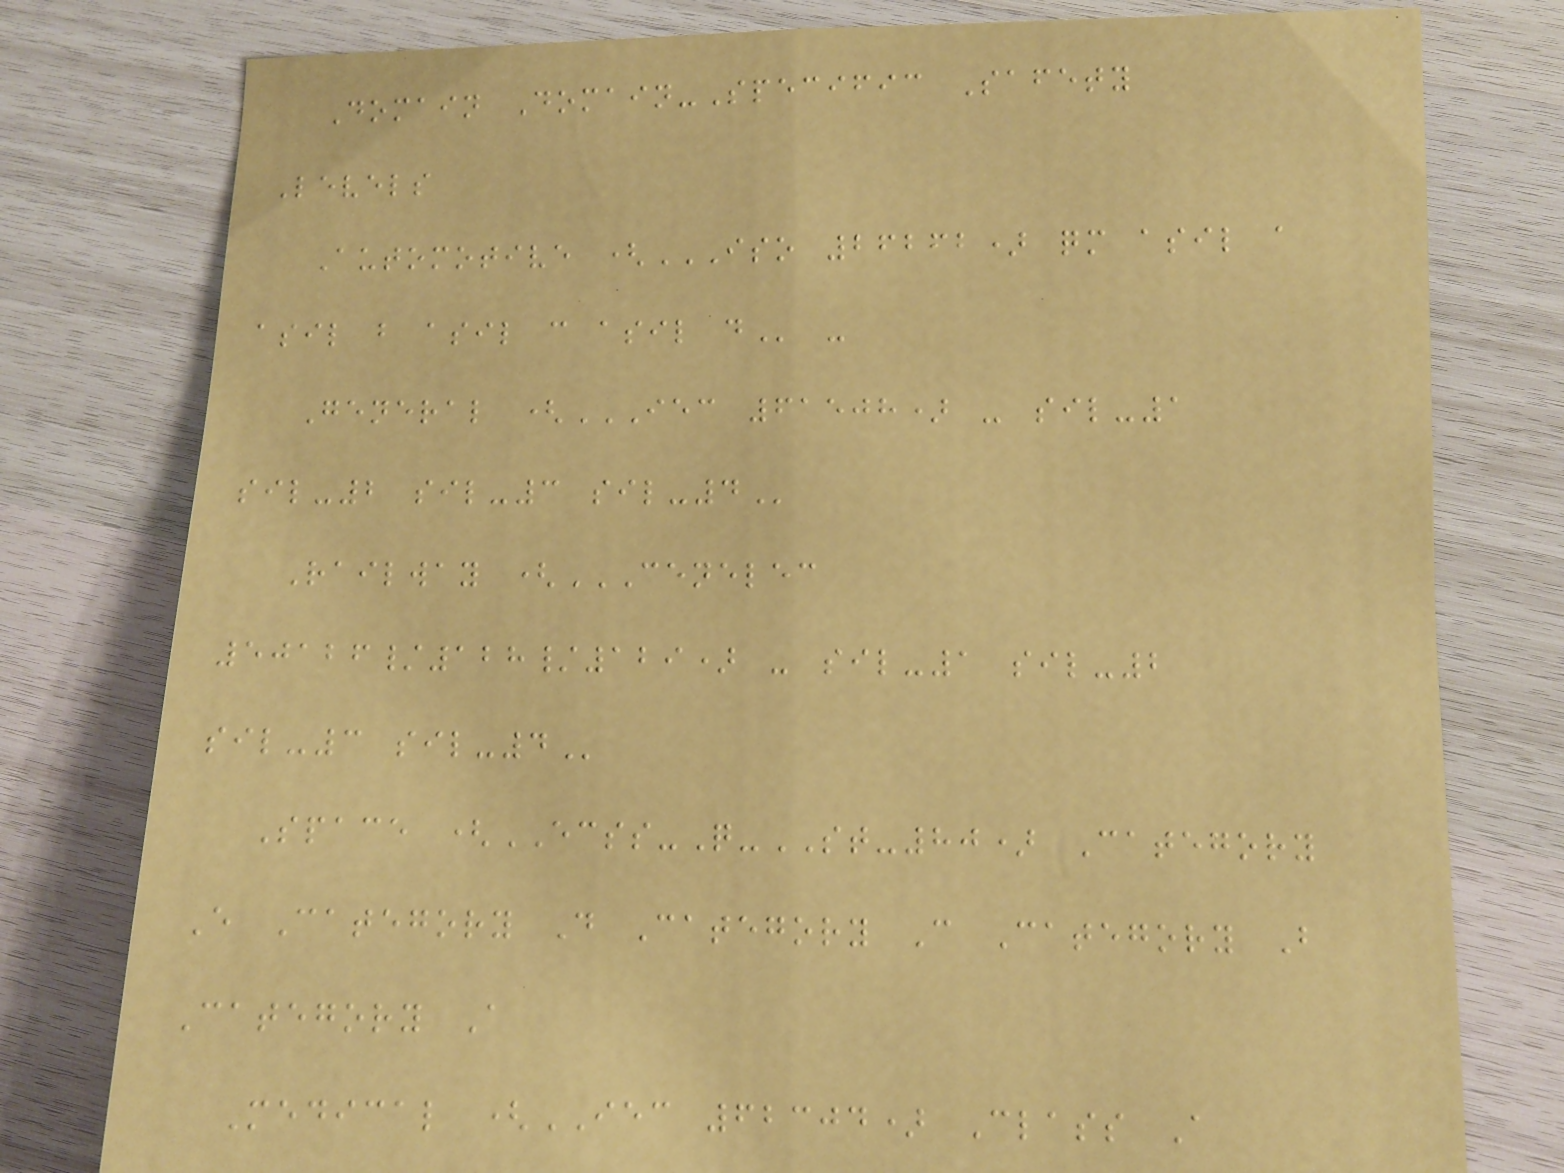Domain Domain-Specific Safety
Levels
Automotive (ISO 26262) QM ASIL A
ASIL B ASIL C ASIL D -
General (IEC 61508) - SIL-1
SIL-2 SIL-3 SIL-4
Railway (CENELEC
50126/128/129) - SIL-1 SIL-2
SIL-3 SIL-4
Space (ECSS-Q-ST-80) Category
E Category D Category C Category B
Category A
Medical (IEC 62304) Class A
